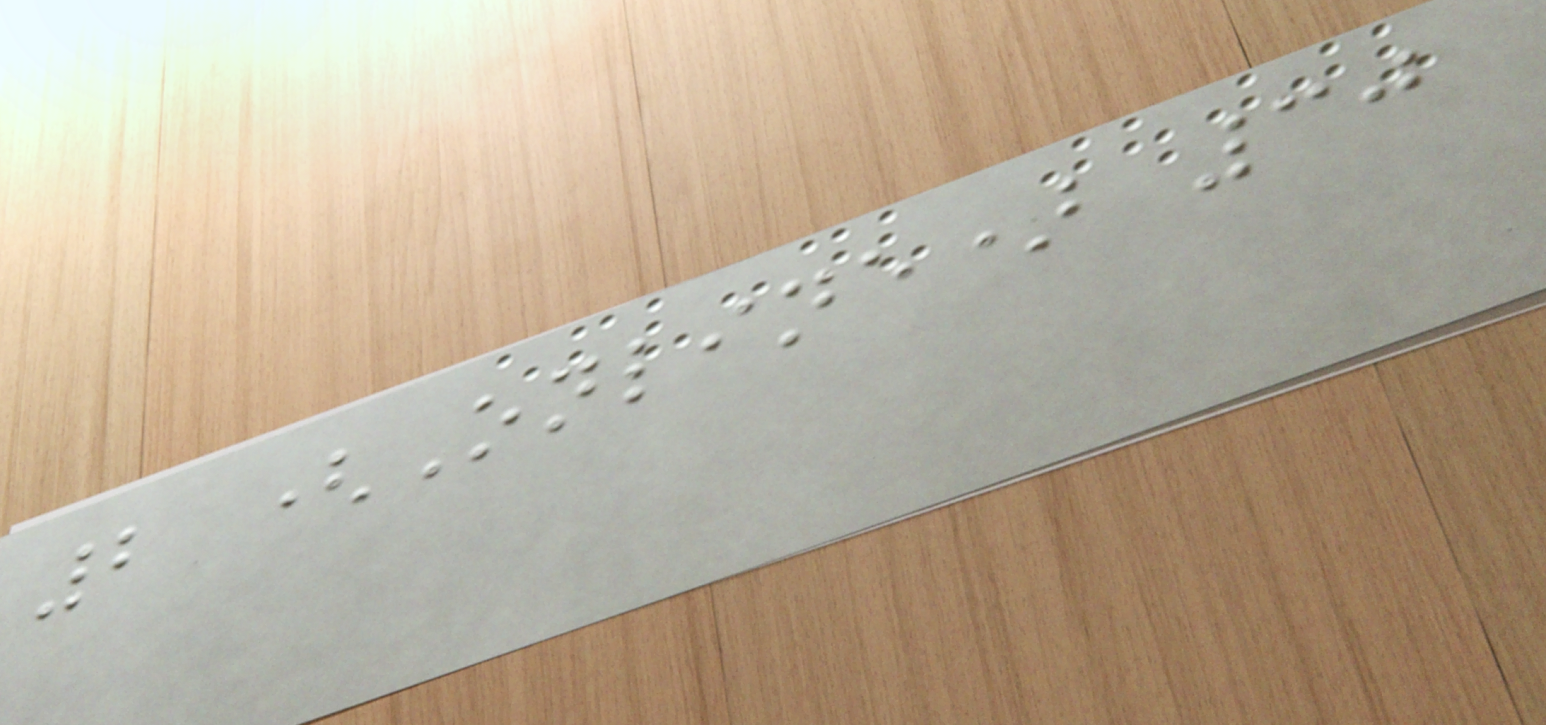2 (Online) 30
